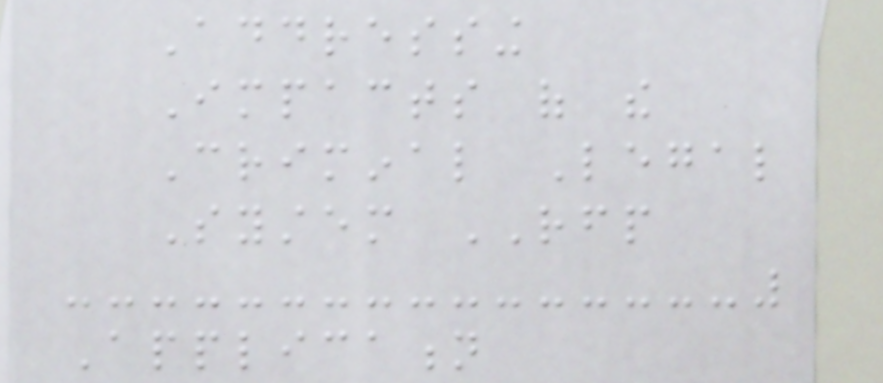Addressing
Impacts of the
Criminal Legal
System RFP
Application
